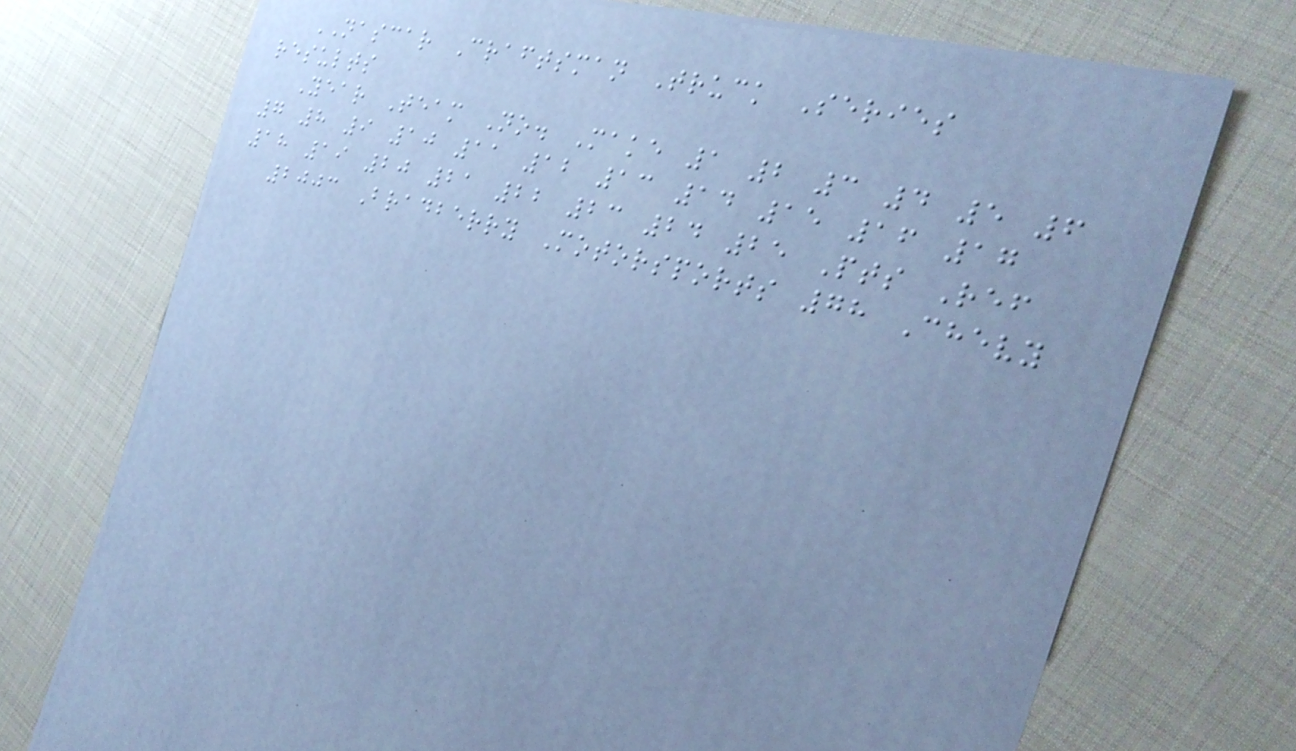NASCAR Craftsman Truck Series
results
Year Team No. Make 1 2 3 4 5 6
7 8 9 10 11 12 13 14 15 16 17
18 19 20 21 22 23 24 25 Pts Ref
2003 Bradberry Motorsports 78 Chevy
